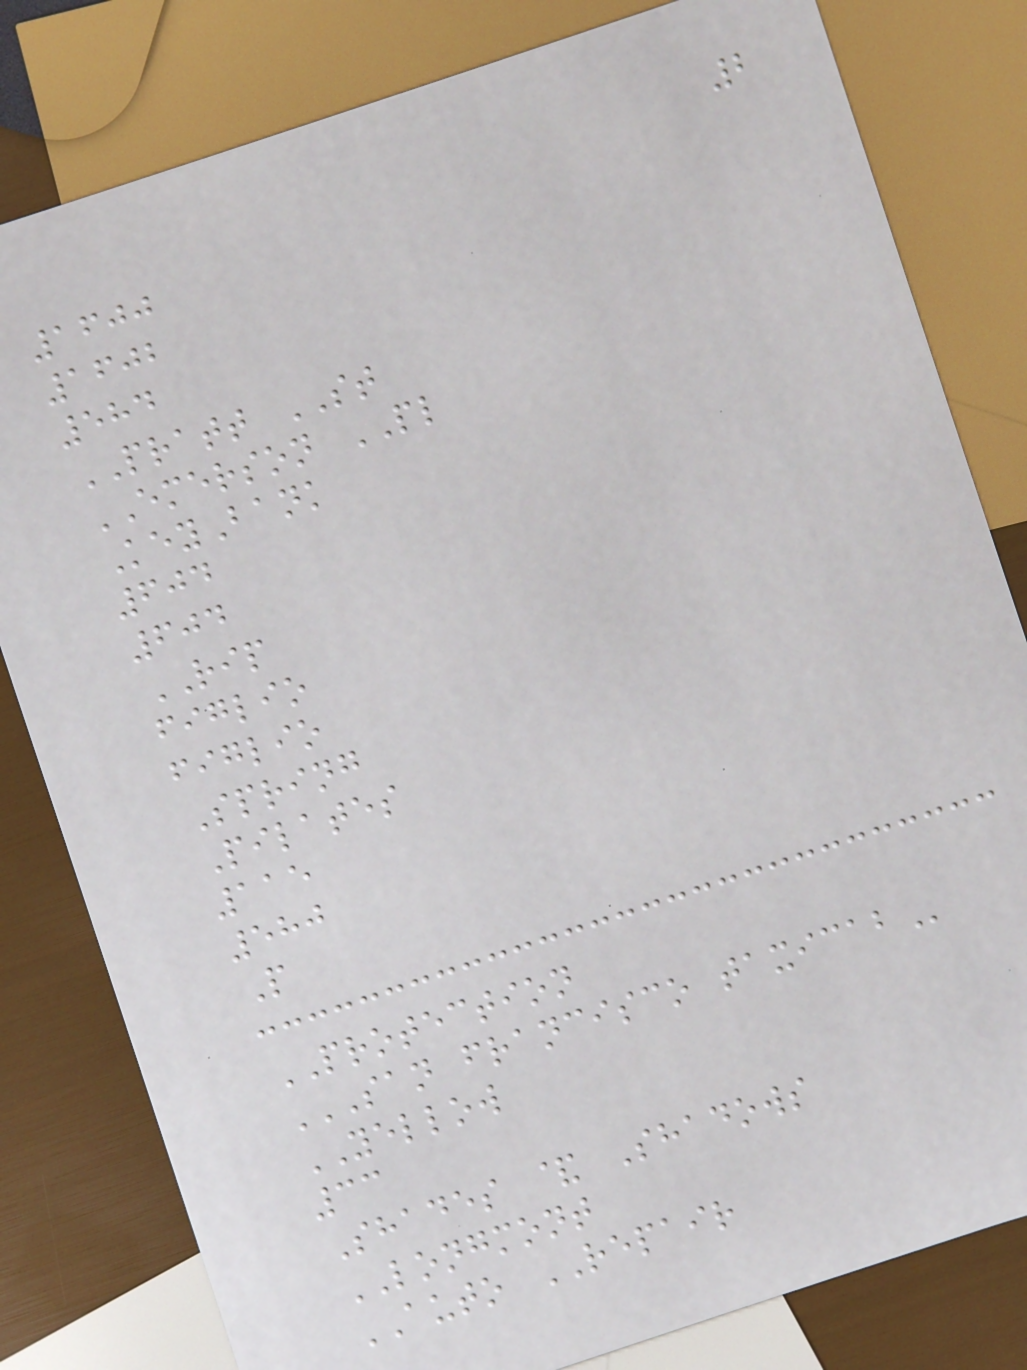2
1600
1602
584
PRATT ST
EMERSON PL
KeyBank
604
604
RIP
figlio
figlio
Spring
Pilates
115
580
P
PROTECTION
SAN FRANCISCO TAXICAB
YELLOW
33
Shades & Shadows
LONGMONT
AUTO REPAIR
